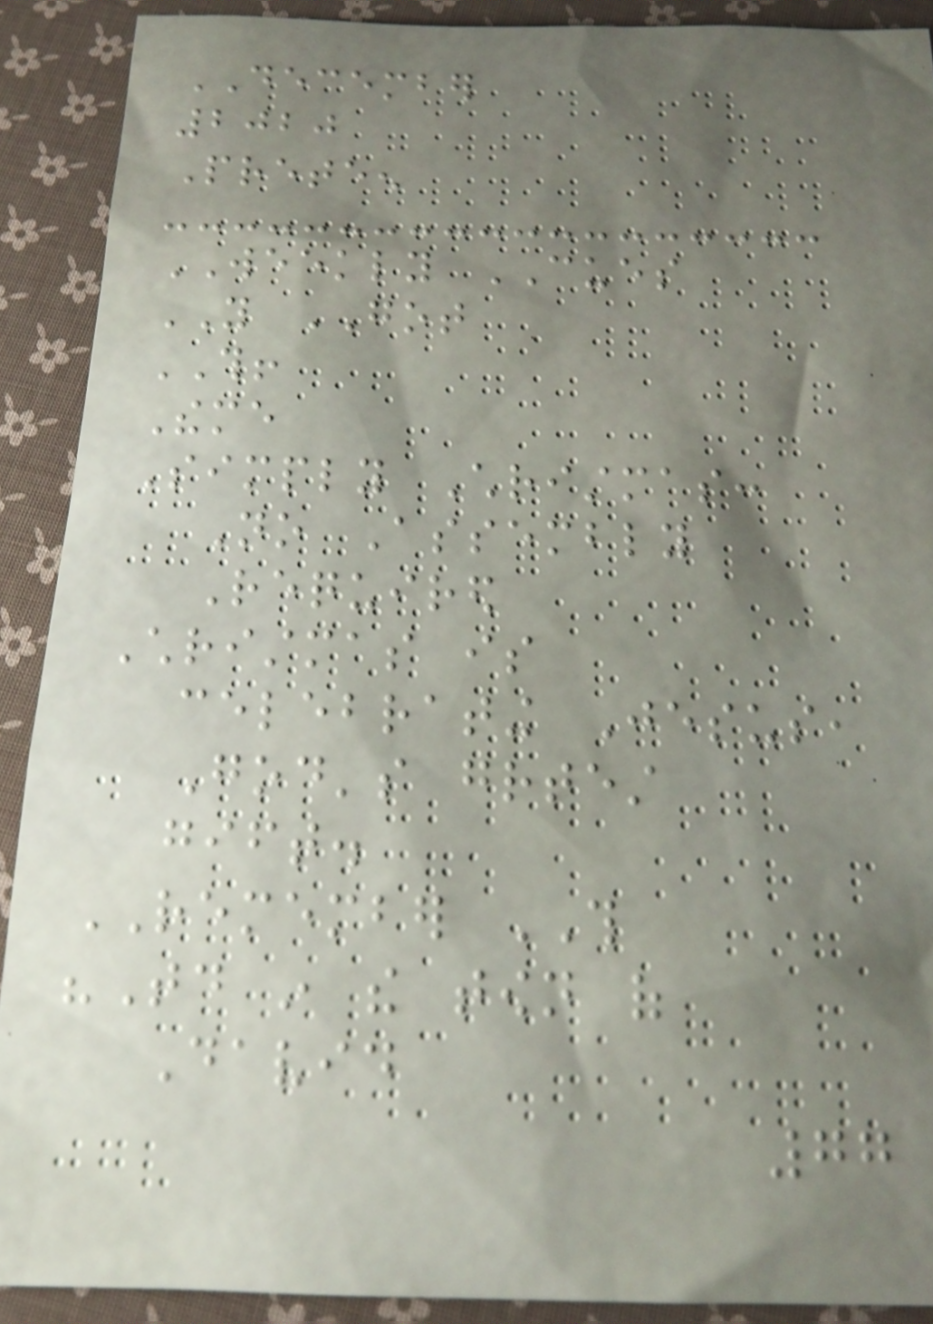DECEMBER
2020
Preteen
WEEKLY CUES
YOU GOT
THIS!
Theme
Simply Christmas:
No Assembly
Required
Christmas is
celebrating Jesus,
God's greatest
gift.
REMEMBER THIS
"Today in the town of
David
77
